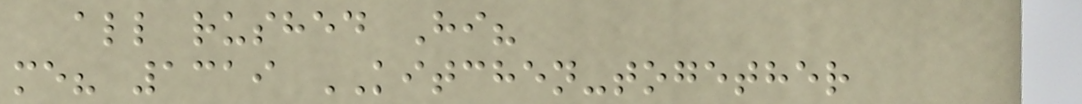all rushed Hi?
me? 1319 KITCHEN-together
